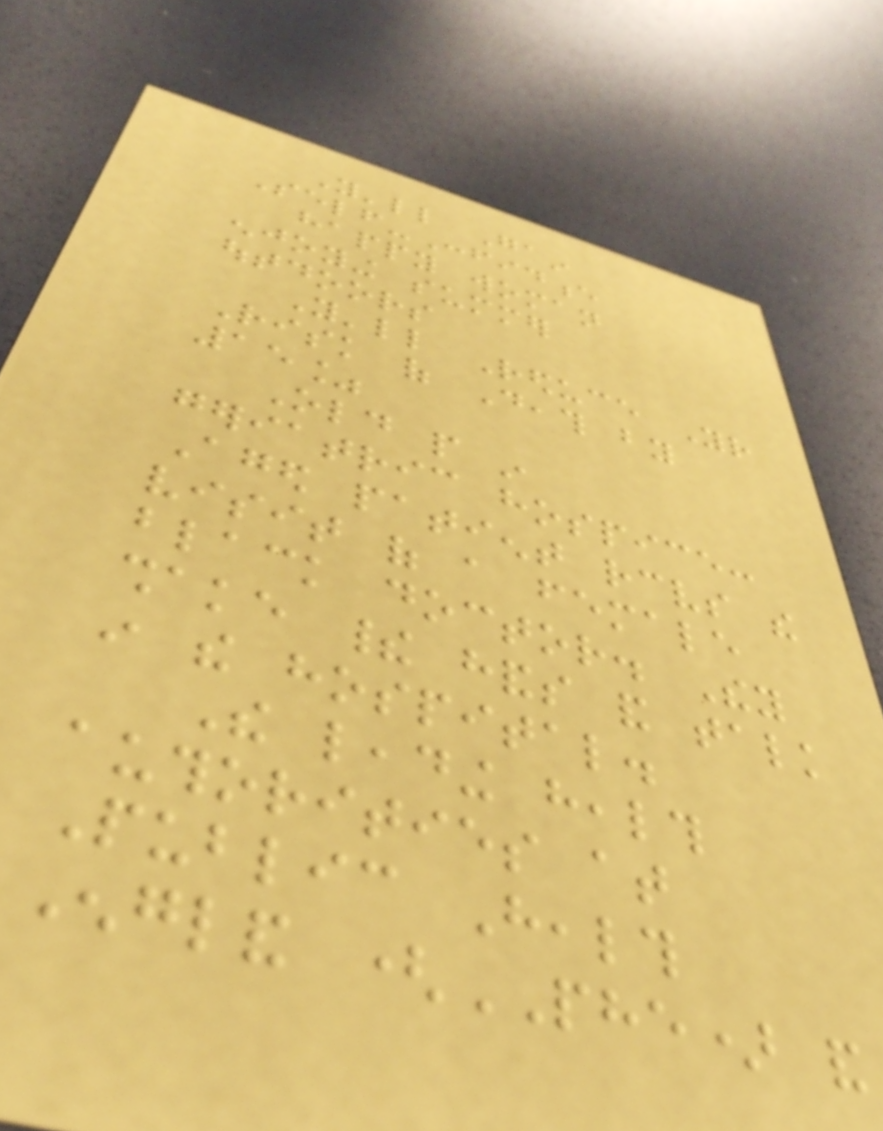You'll Gain
Self-Confidence
happy woman
enjoying summer
outdoors
You'll Reduce Your
Risk of Death by
15%
Old people in
geriatric hospice:
Aged patient receives the
visit of a female
black doctor. They
shake their hands and talk
in the hospital.
The leading health
authorities at
Public Health
England (PHE) and
